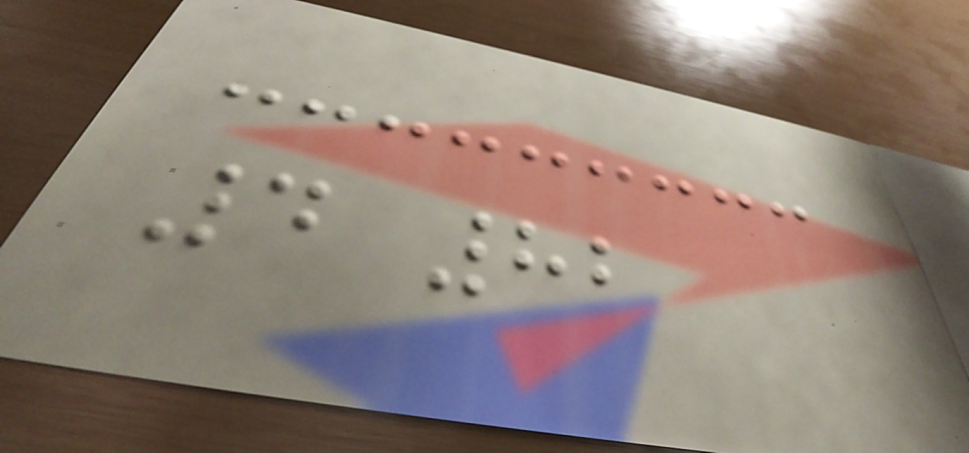4 82
